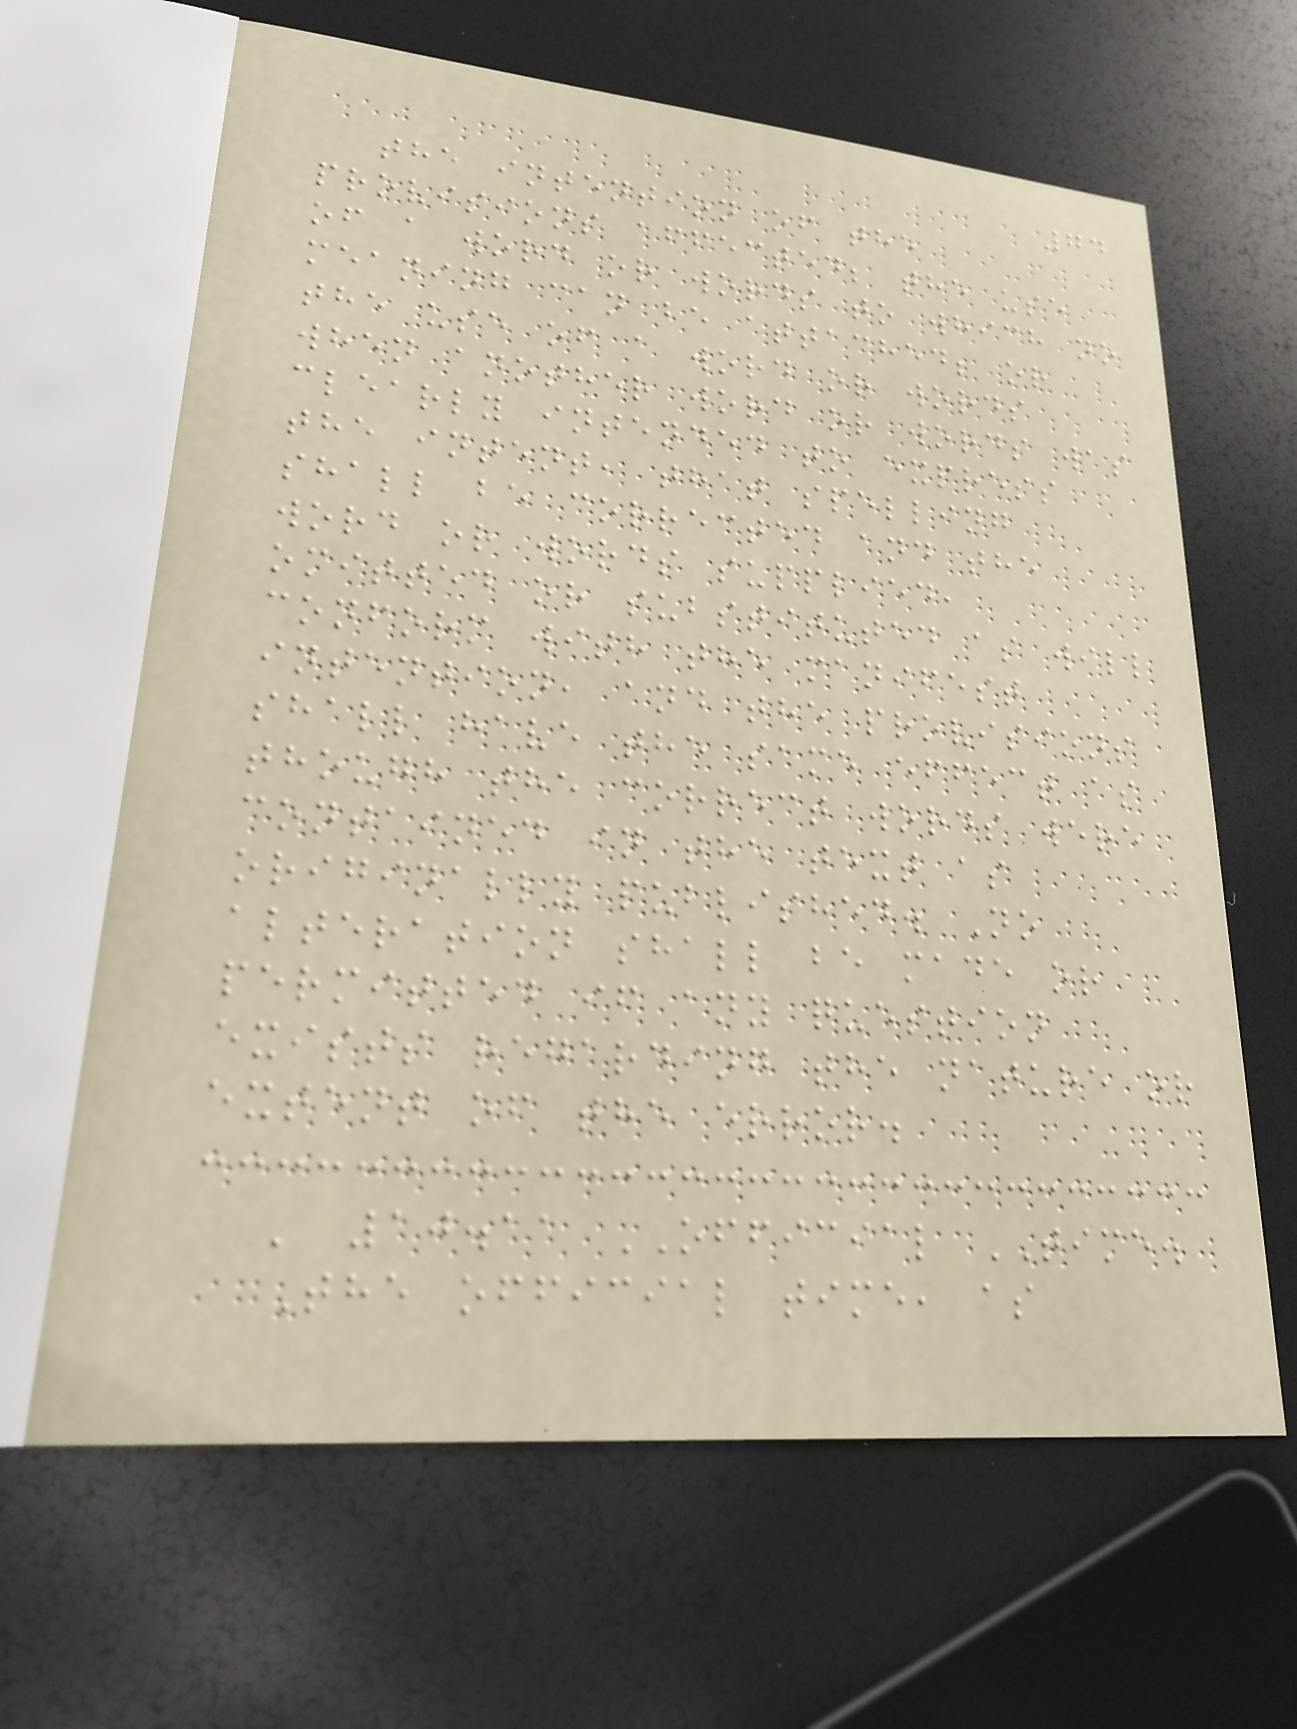74
the intention of the
provisions affected; the use
of a word or words to which no
meaning can be attached; or
the use of a word or words
when another word or words was
clearly intended to express
the intent, that spelling
shall be corrected and the
word or words supplied,
omitted or substituted as will
conform with the manifest
intention, and the provisions
shall have the same effect as
though the correct words were
contained in the text as
originally published. No
alteration shall be made or
permitted if any question
exists regarding the nature or
extent of the error.
' 10.11 OFFICIAL TIME.
The official time, as
